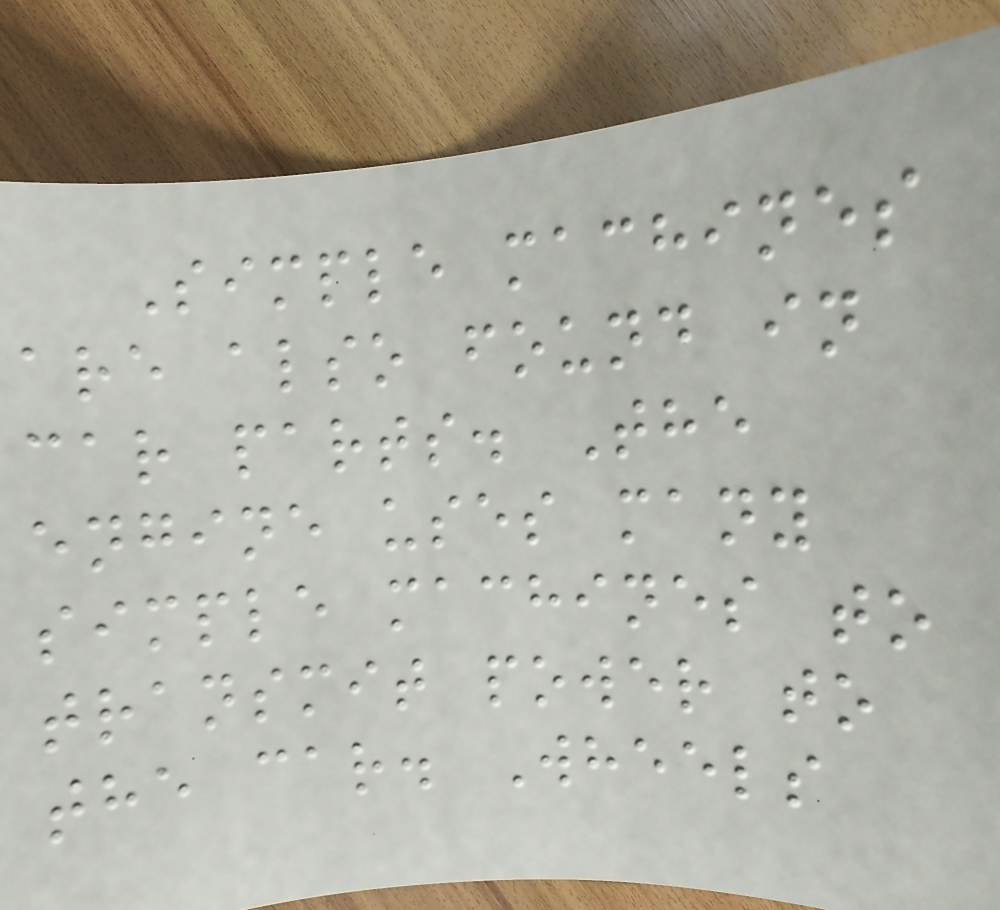Simple machines
are also found in
car parts. The
engine uses many
simple machines to
transmit power to
the car. Wheels
